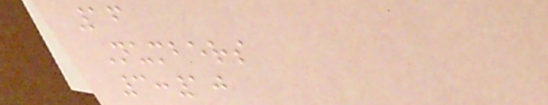16
Numbers
3:10
